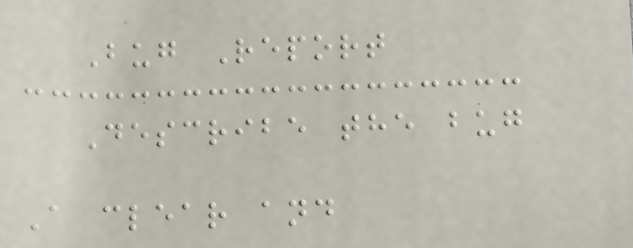Bug Report
Describe the bug
A clear and
